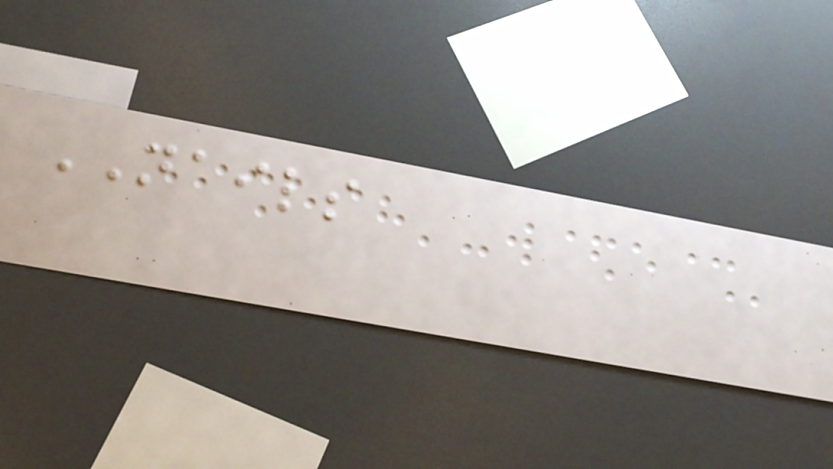NAILS
